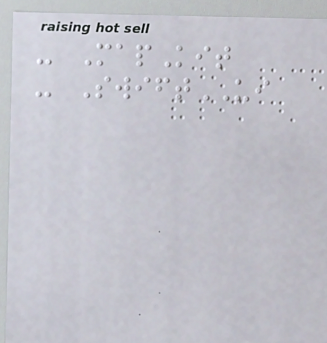- MapKit
- SwiftUI
